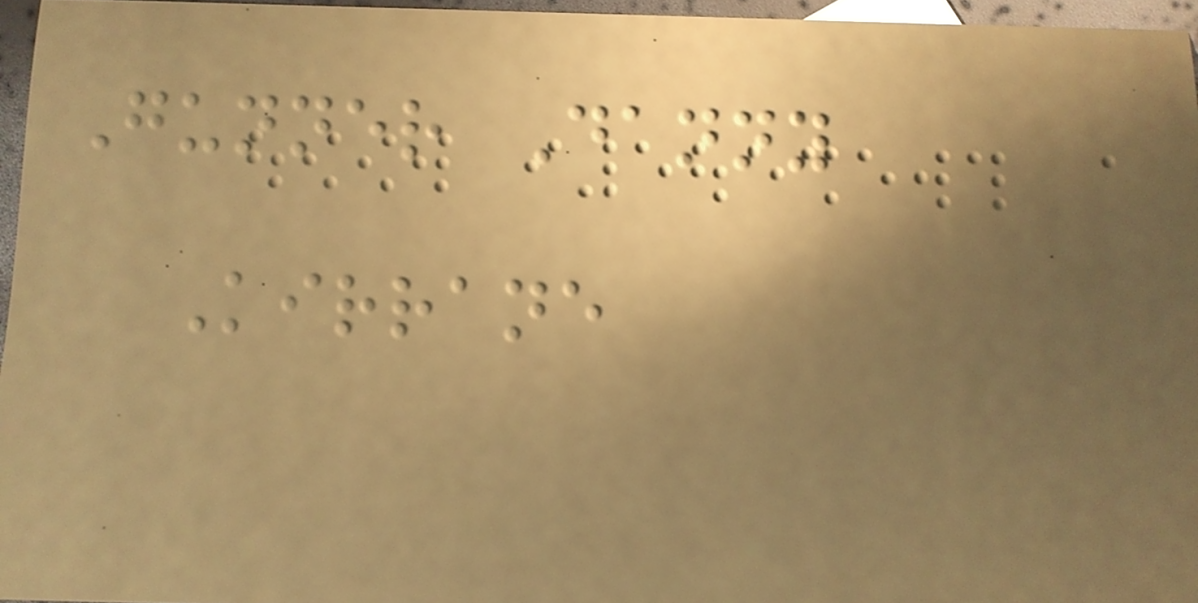Gunner Danny
Kirrane
